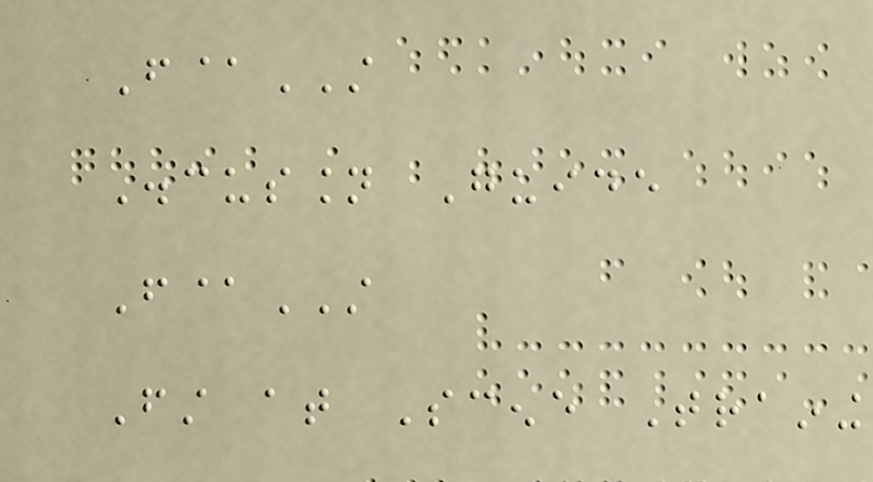F@ST
Discussion Guide
F@ST
First at Scene Training
